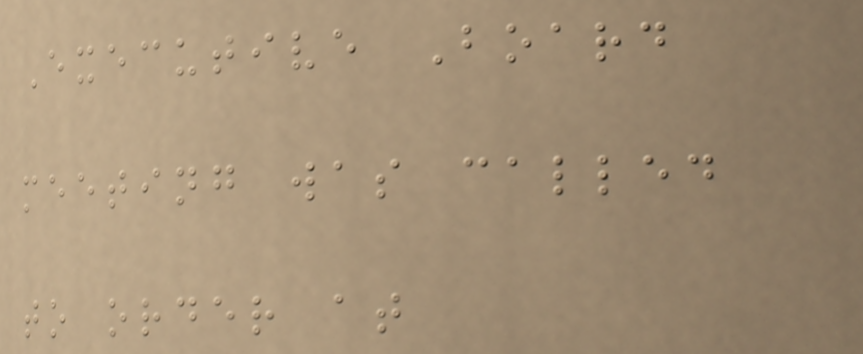Executive Board
meeting was called
to order at
